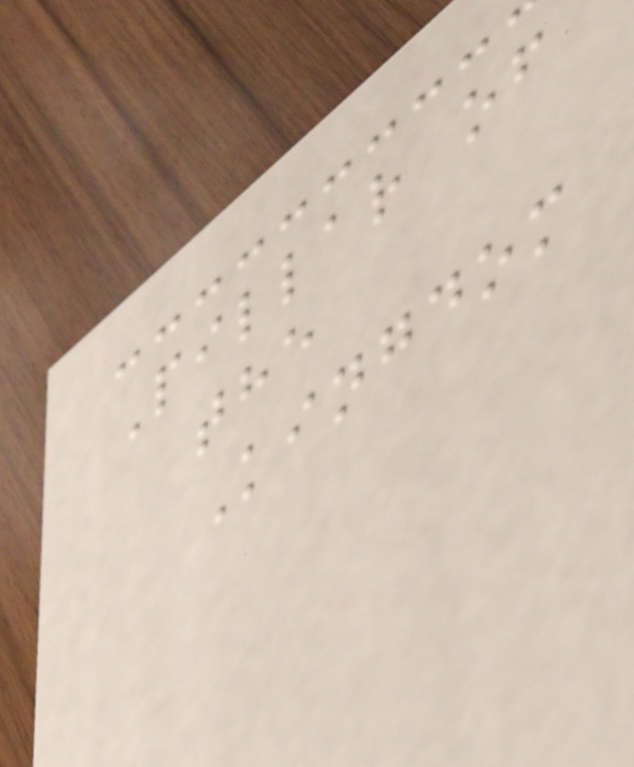Pillar of
the
Kingdom
